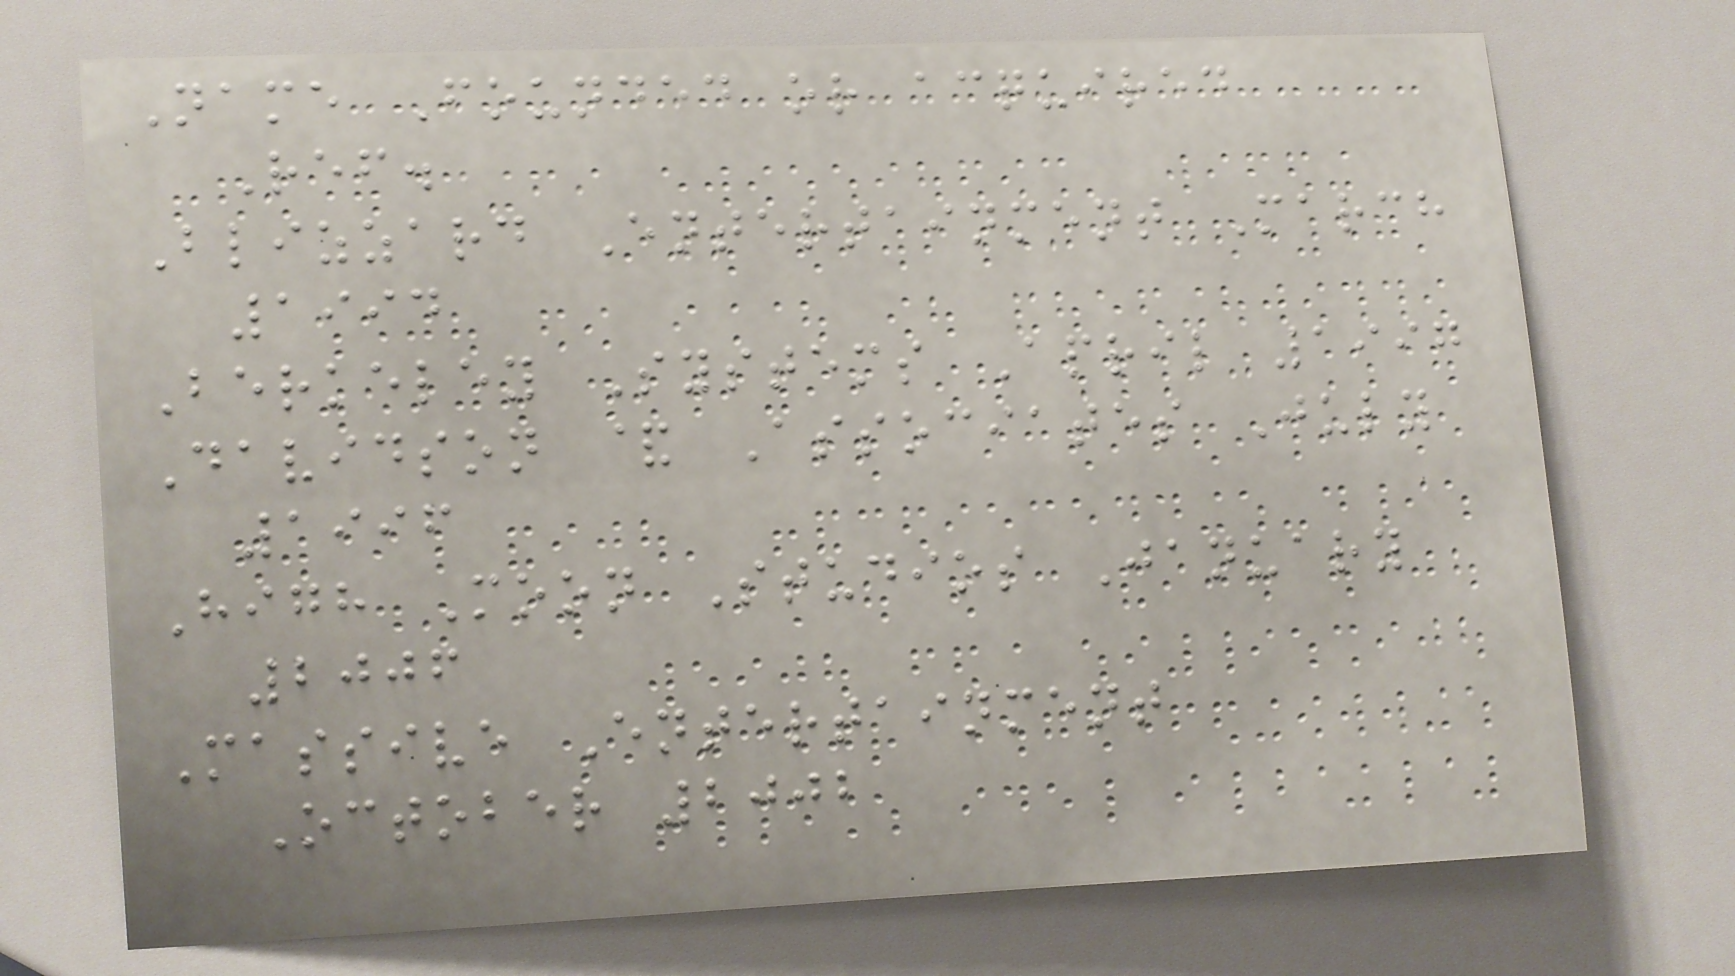Name Founded or acquired
Ref.
Blizzard Entertainment March
1994
Berkeley Systems April 1997
Davidson & Associates July
1996
High Moon Studios January
2006
Massive Entertainment
October 2002
